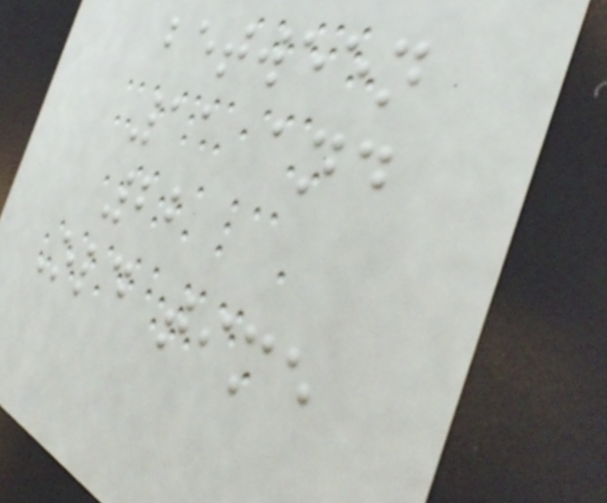between
11 and
22
Old time
